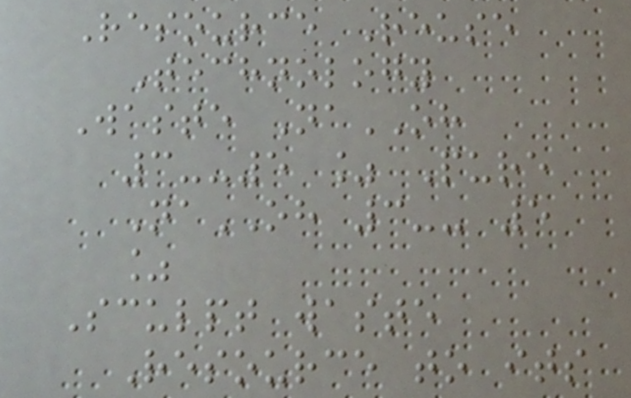Resource Reuse
Technology
Waste NaOH
3--5 % Pure
NaOH 3-- 5
%
Sculpt waste
Resource to its
